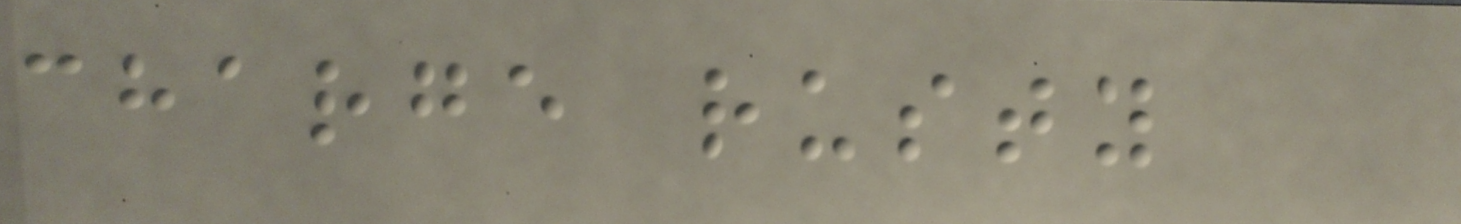charge rusty
